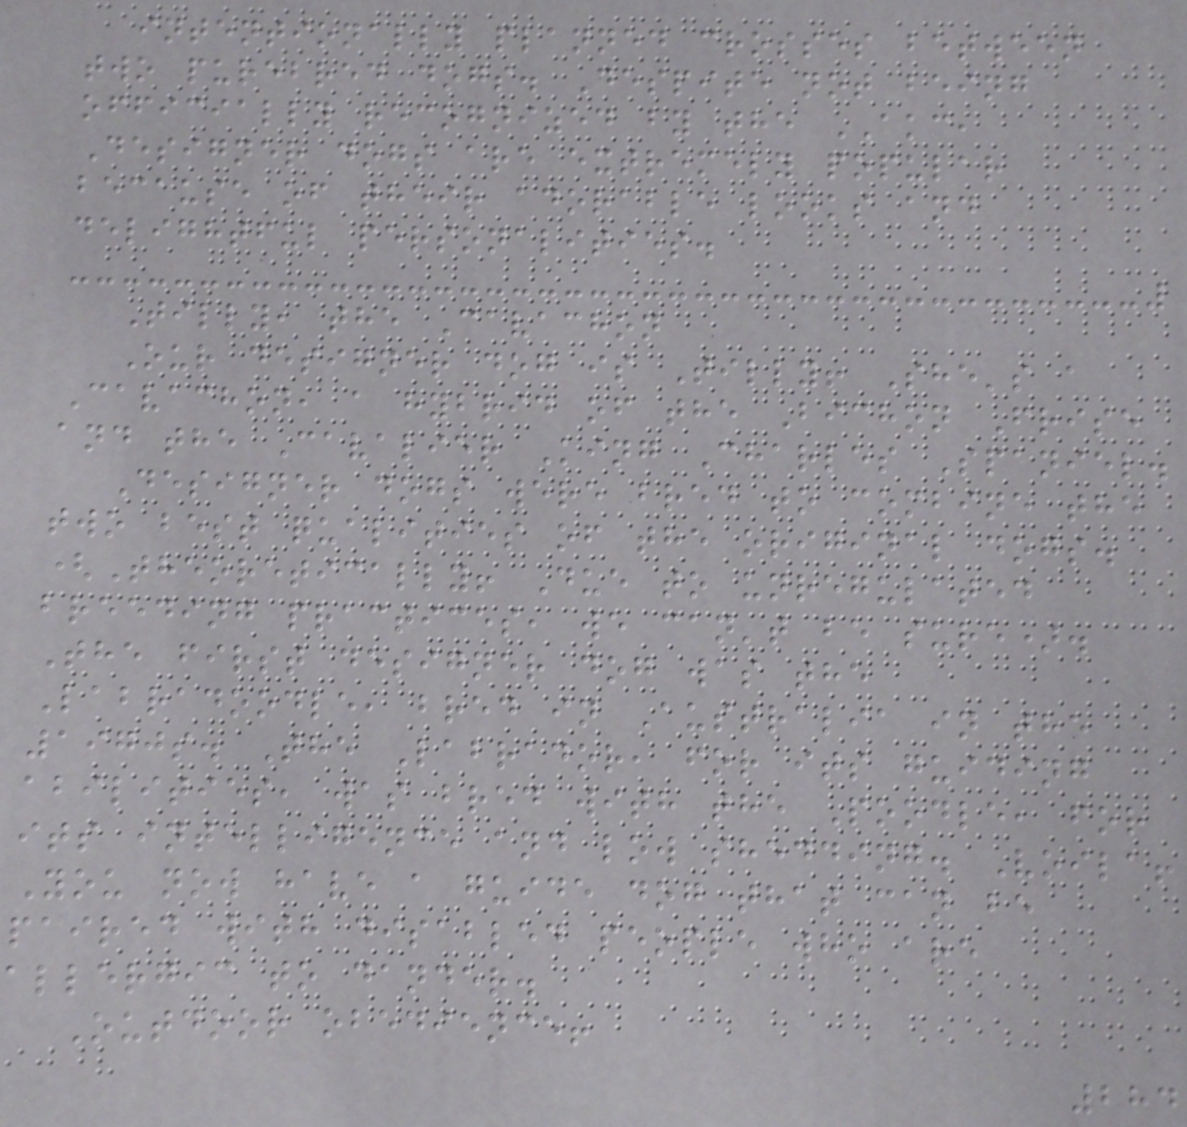intentionally planned crosses between
two purebred dogs. Despite not being
officially recognized by the AKC,
Designer dogs are extremely popular
because of their adorable looks and
delightful personalities.
Tilly, the Cavachon
Our designer dog is Tilly! She's a
Cavachon, a hybrid of the Bichon Frise
and the Cavalier King Charles Spaniel.
Designer dogs were bred to combine the
two best qualities of the original dogs.
(Theoretically! Due to unregulated
breeding practices, we can't be sure).
The first designer dog was the
Labradoodle, bred in Australia in the
1970s. The Labrador, for its guiding
abilities, was bred with the Poodle, for
its intelligence and low shedding. Voila!
You now have a guide dog that can be
paired with disabled people who are
allergic to dander.
Outdoor obedience!
284
